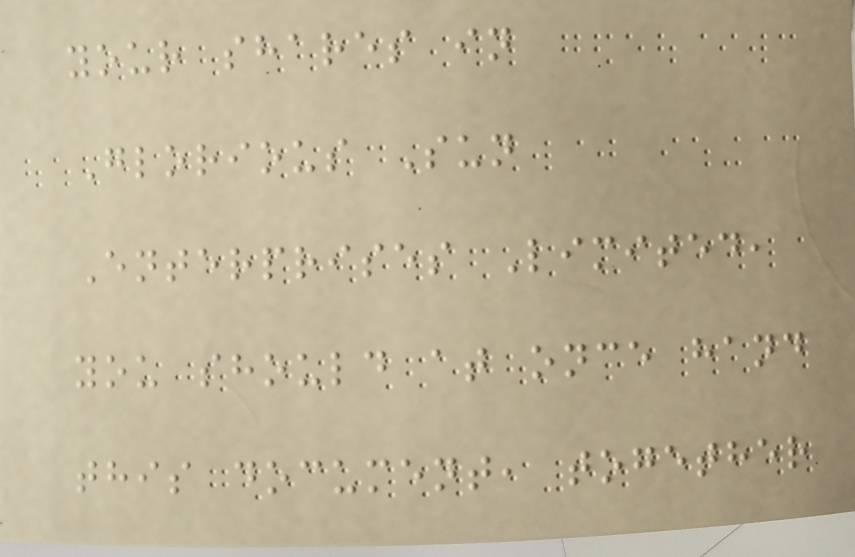your shares in
Glorious Sun
Enterprises Limited,
you should at once hand
this document, together
